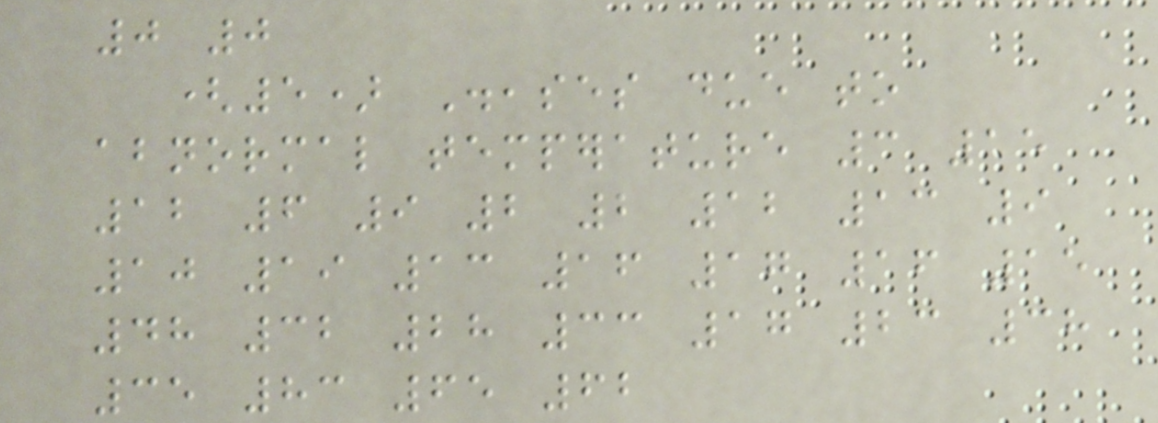0 0
(5) Diseases due to
abnormal temperature 3 15
12 6 9 2 2 12 13 9
10 19 13 16 17 16 15
48 32 28 33 17 23 38
35 83 65 62
